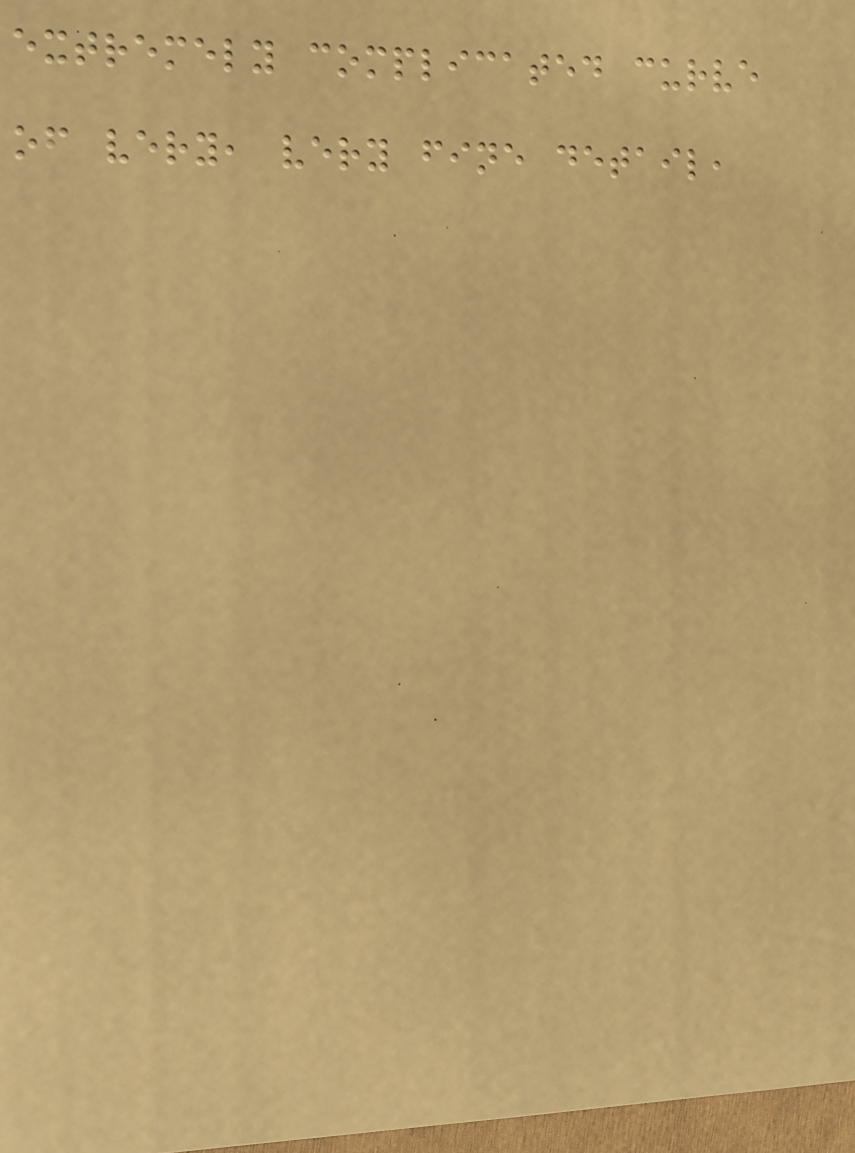extremely complicated curve
of very, very fine detail,
